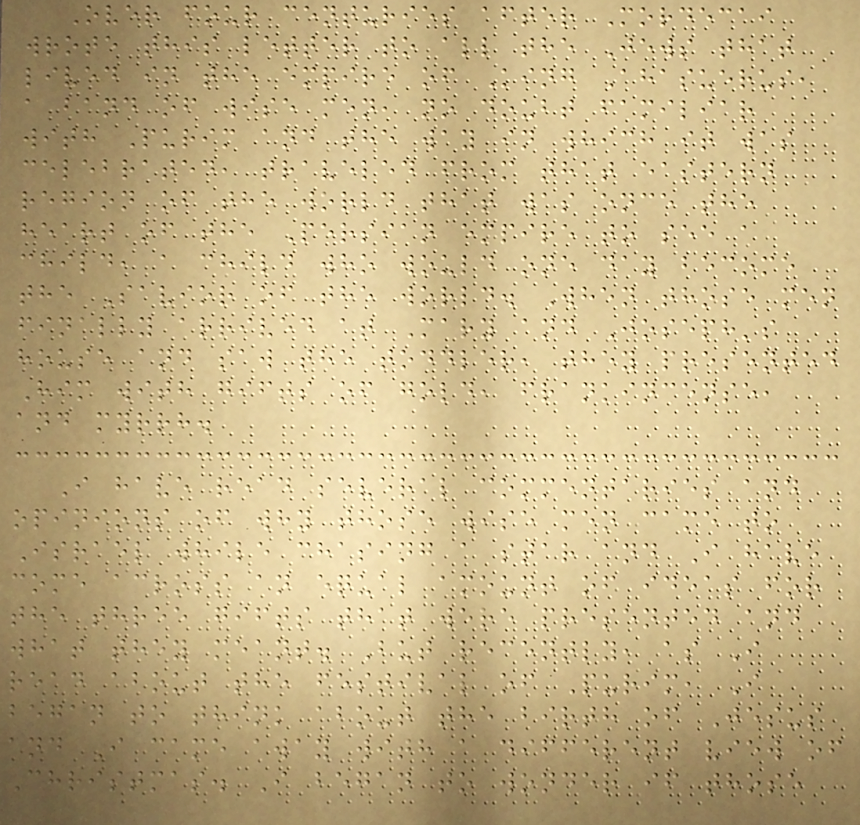Over four centuries after Mordecai
wrote this letter to all the Jews that
lived in the empire of King Ahasuerus,
a band of wise men, no doubt familiar
with Purim and the way in which it was
celebrated, traveled from that eastern
region of the world that was once the
heart of the Persian empire to see a
child, a child who would one day become
the Savior of the world. When those men
finally arrived at Mary and Joseph's
house and saw the toddler, they presented
Him with gifts of gold, frankincense,
and myrrh.
I have read several commentaries and
opinions of why those wise men came to
Israel while chasing a star and I have
come across an equal amount of ideas for
the three gifts that were presented and
what they meant. But recently, as I
read about the festival of Purim, I
began to think about the birth of Jesus
and I came away with a different view of
Christmas. I began to wonder if those
